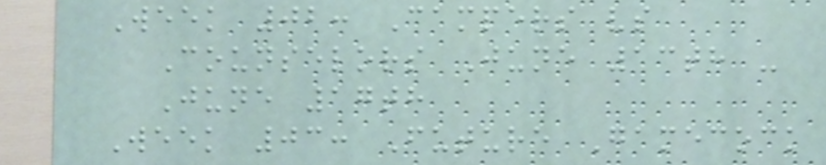Week 02: Campers vs
Counselors June 13th -
June 17th
Week 03: Future Gamecock
